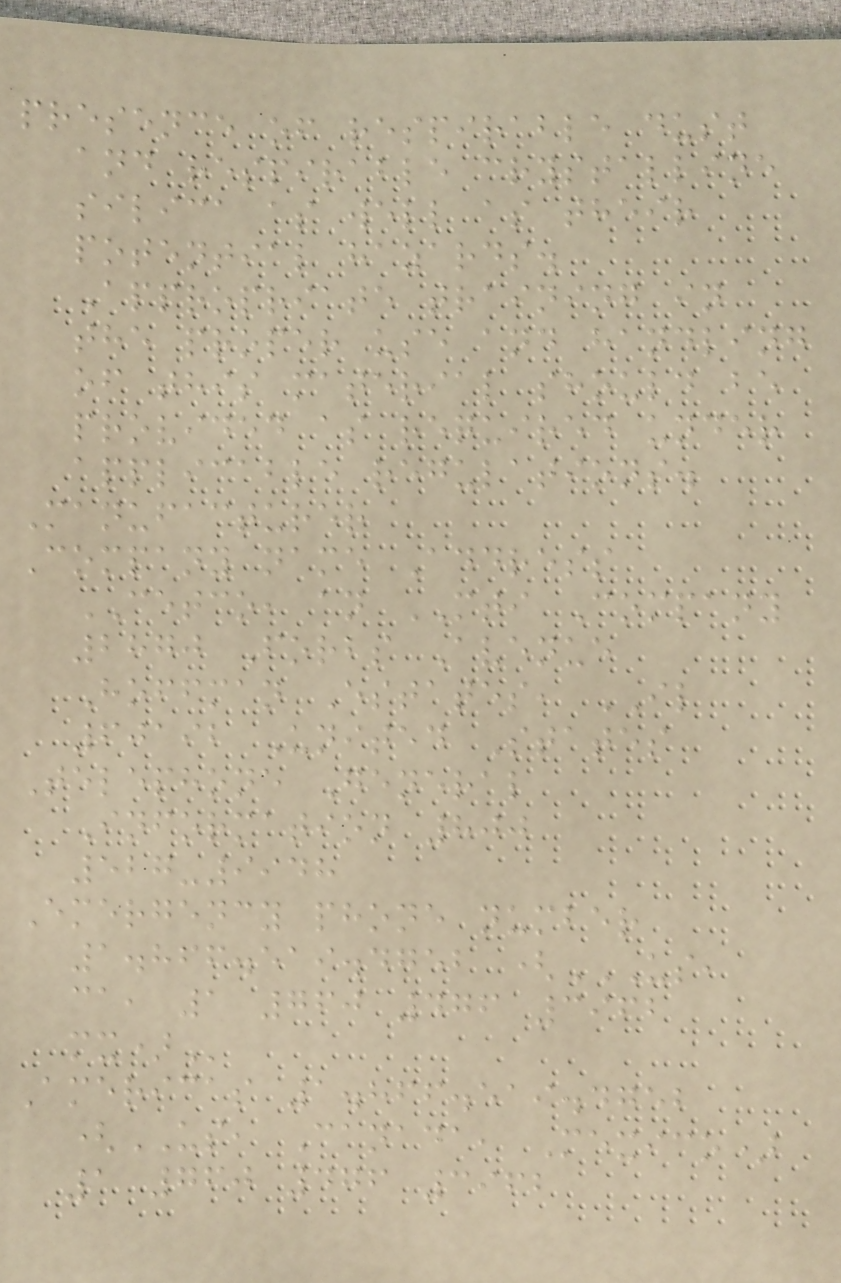presence of respirable dust
and respirable crystalline
silica as well as their
potential hazards.
Appropriate training in
the proper use and handling
of this material should be
provided as required under
applicable regulations.
Manufacturer
Company name Address
CETCO, an MTI Company
2870 Forbs Avenue
Hoffman Estates, IL
60192 United States
Telephone General
Information 800
527-9948
Emergency phone number
1.866.519.4752 (US,
CA, 1 760 476 3962
MX)
Americas 1.866.519.4752
(US, Canada, Mexico)
1 760 476 3962
